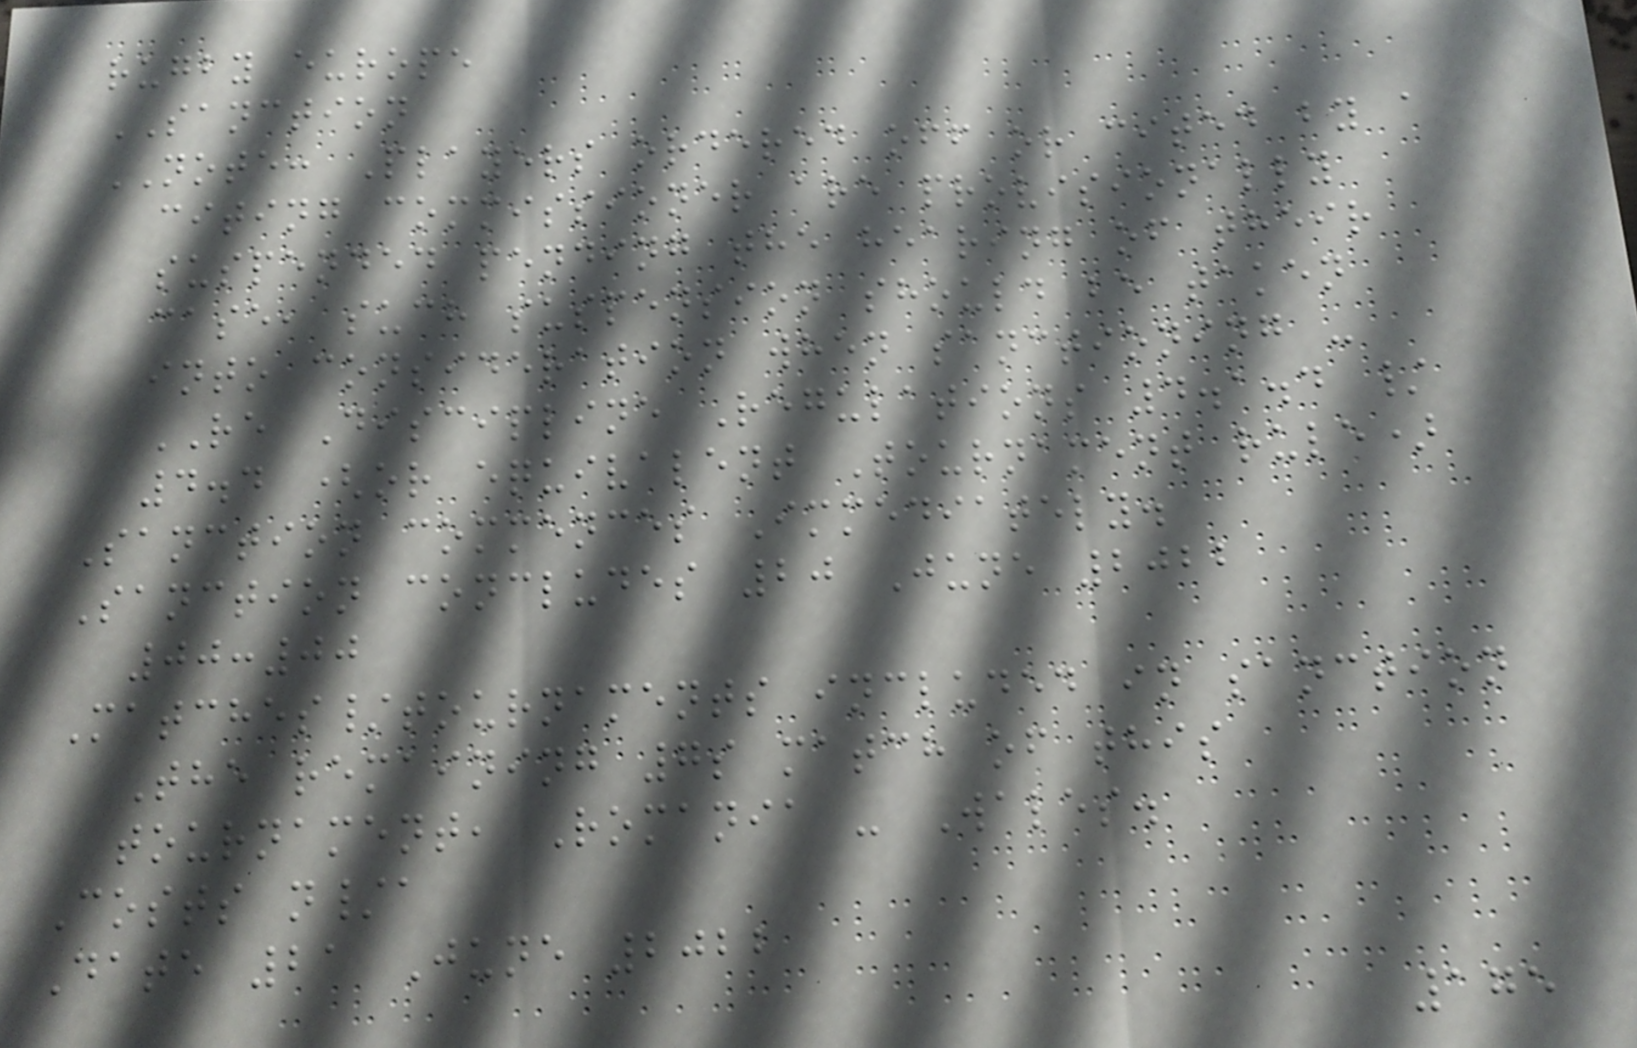rugby europe
SANCTION
NOTE: Players ordered off or cited by a
citing commissioner are provisionally
suspended pending the hearing of their
case, such suspension should be taken
into consideration when sanctioning -
RE Discipline Regulations 4.1.4 /
4.4 (or equivalent Tournament rule)
Sanction commences Immediately.
Sanction concludes 20 June 2022
00:00
Matches/tournaments included in sanction
The remaining 7s match of this
tournament, Romania - Wales.
Costs n/a
Date 21 June 2022
175
